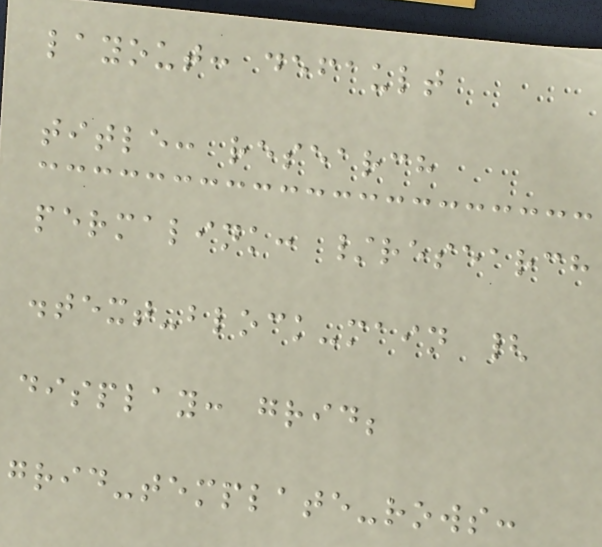layout: default
title: research
permalink: /research
.text-block-main {
display: grid;
grid-template-rows:
